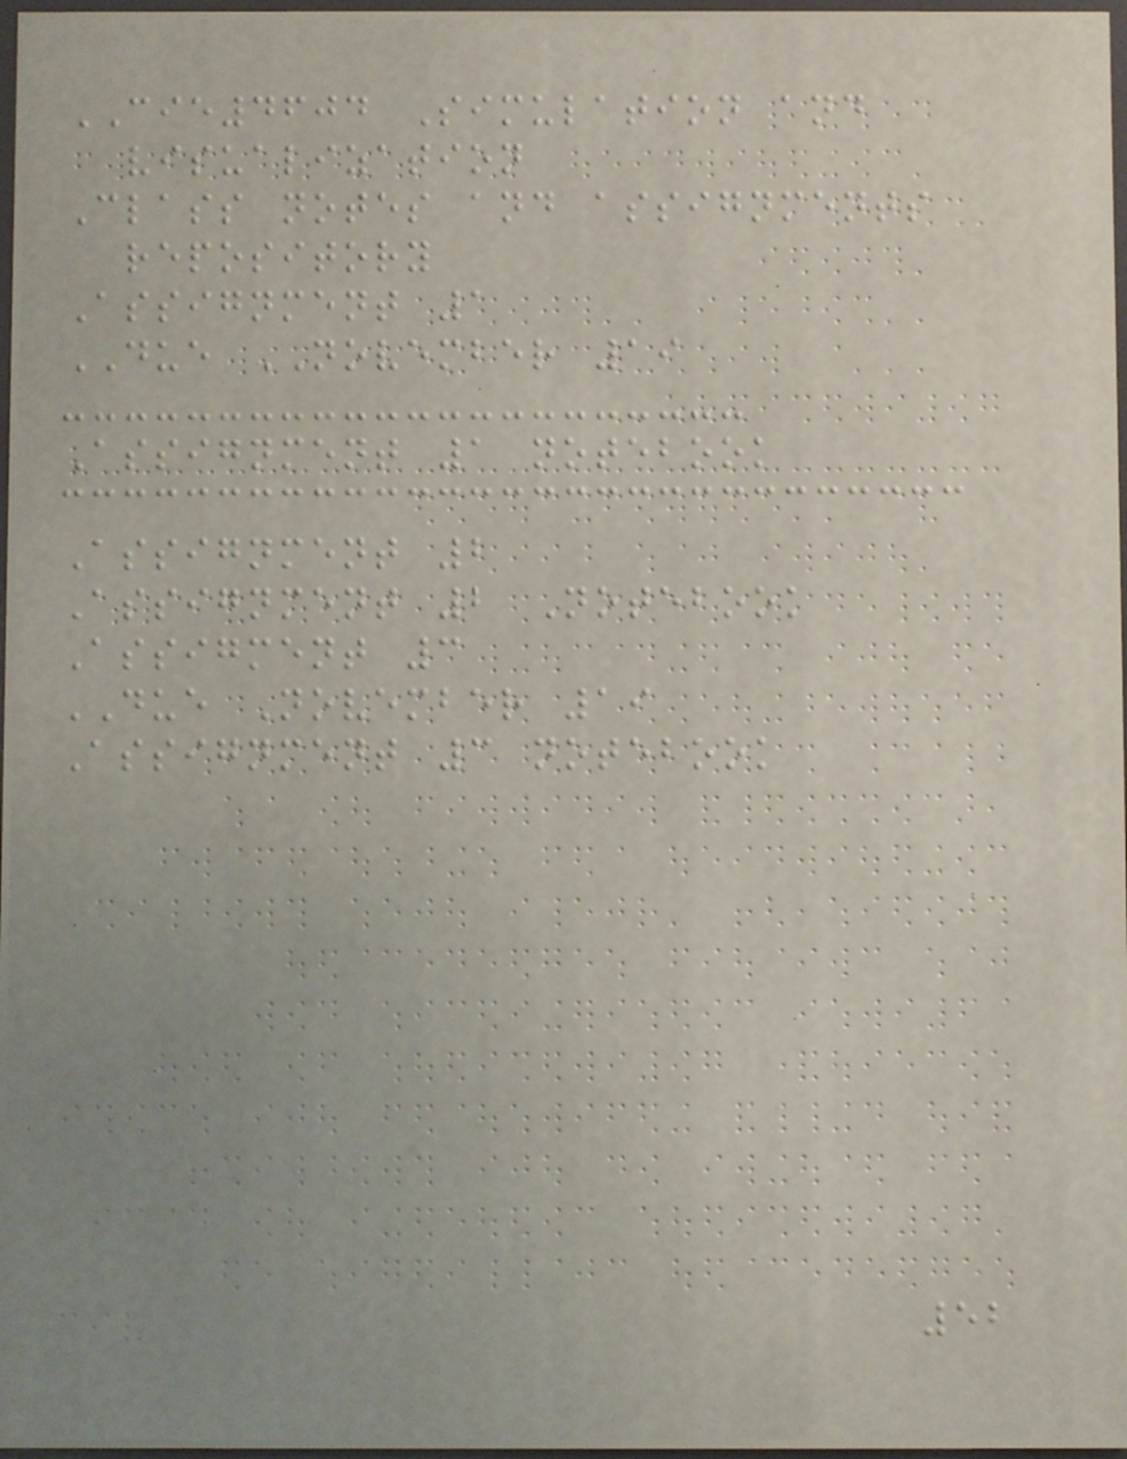CIE4604 Simulation and
visualization
Class notes and assignments
repository
Assignment 1
DUE NOVEMBER 19
Assignment 1 notebook
Assignment 2
Assignment 2 Notebook
Assigment 3
DUE November 19
Assignment 3 notebook
52
